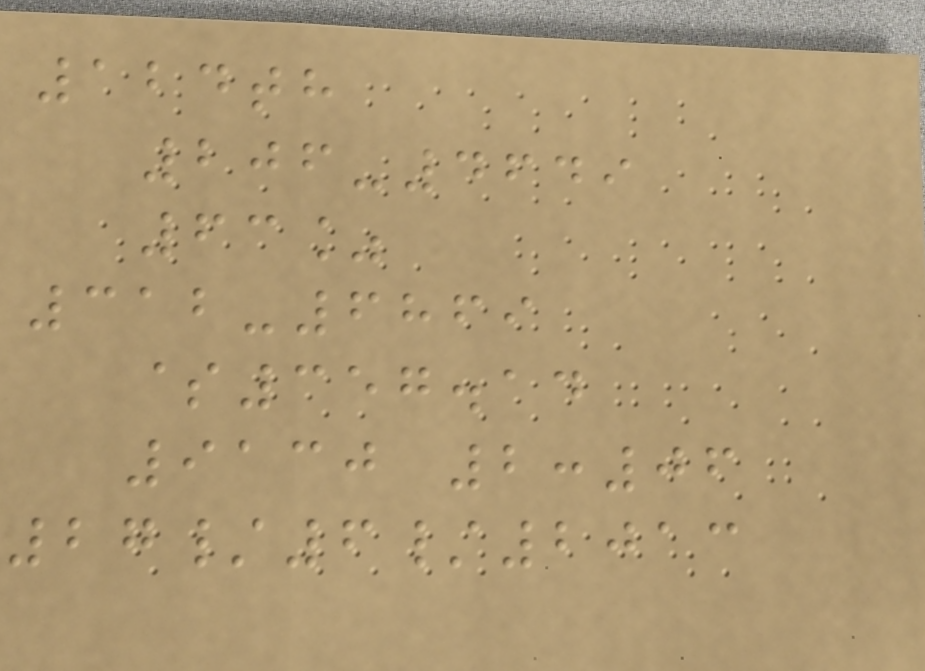124th
206-4649
63%
312-6869
$357.14
9130 2:06
27/6/2013
